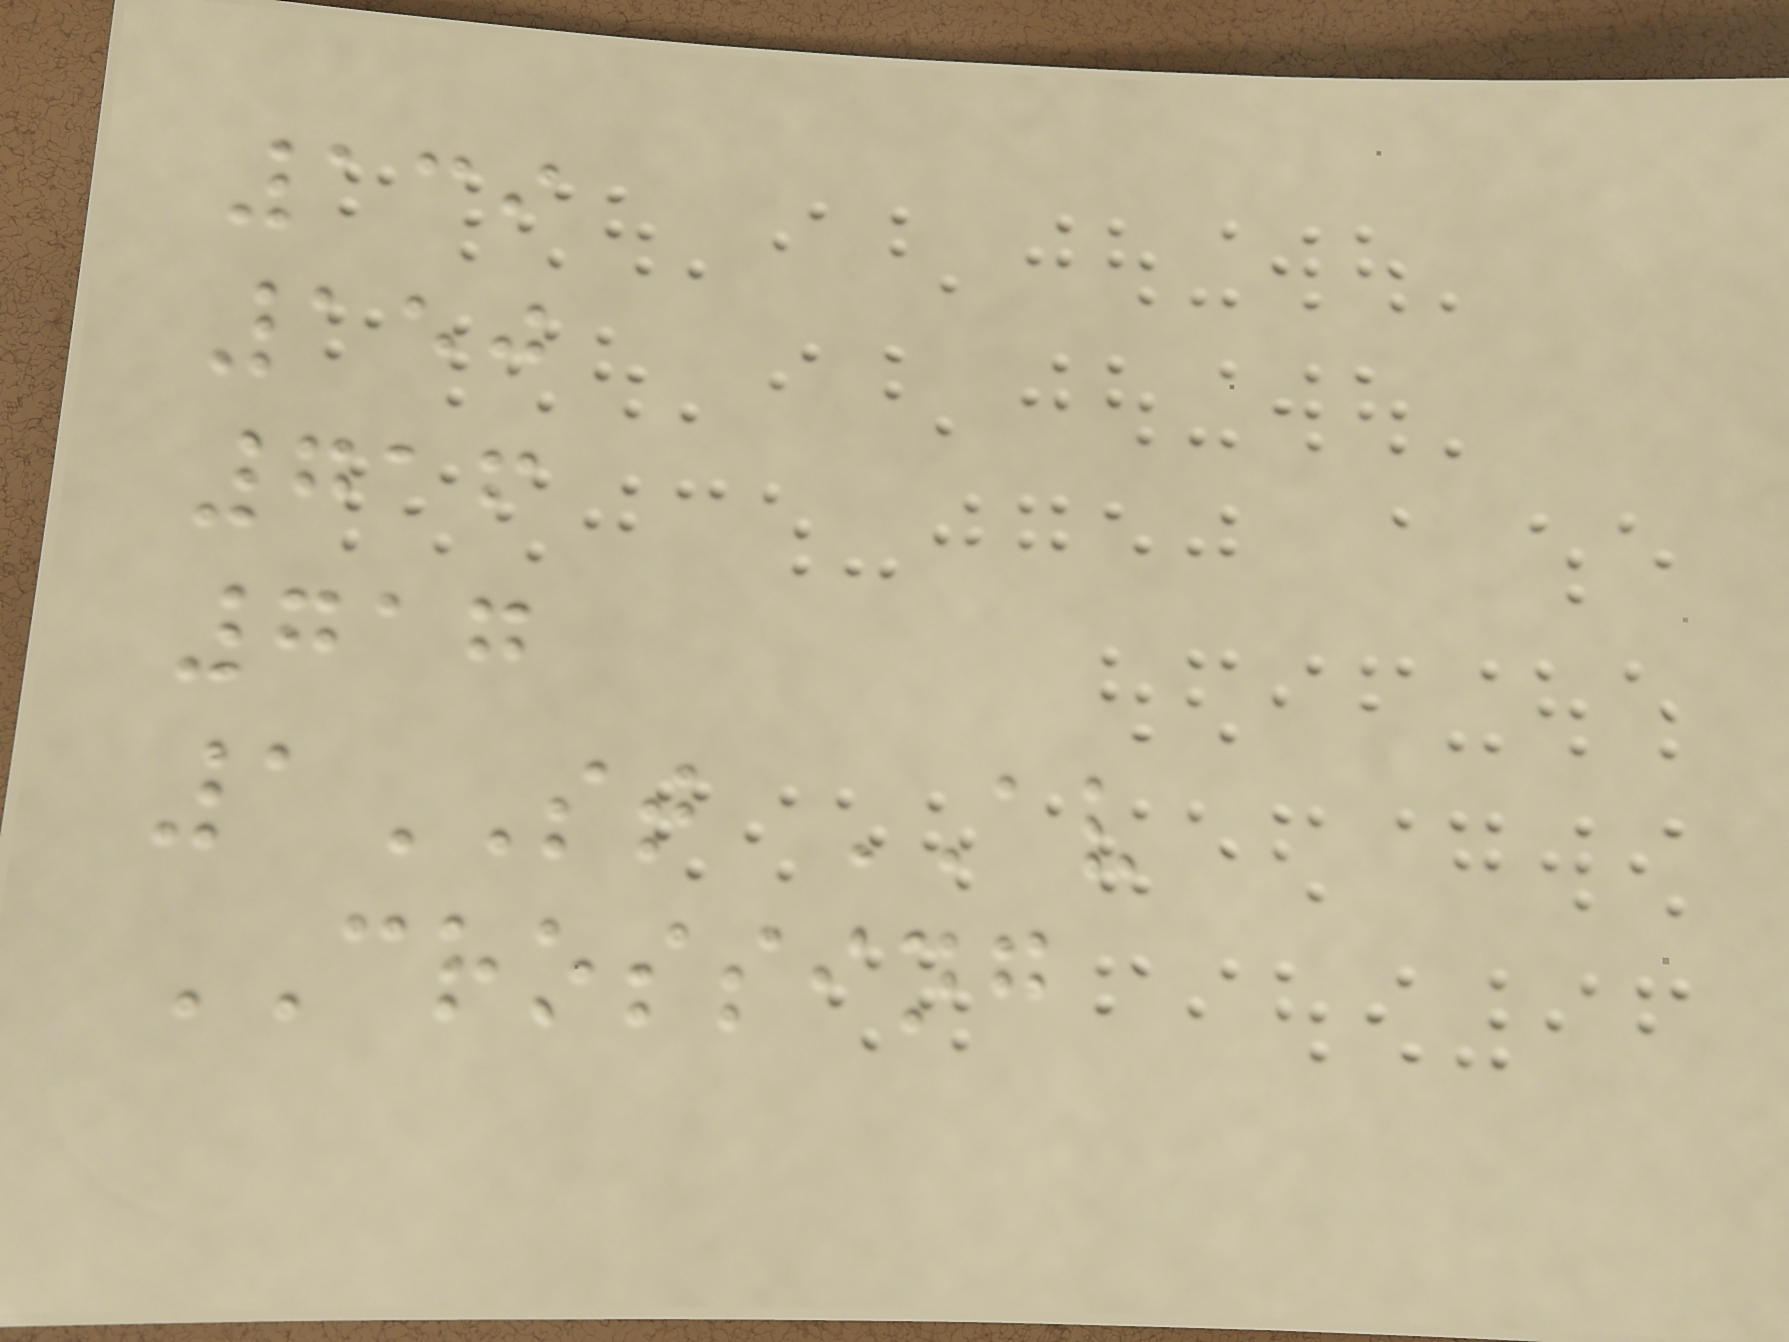139
150
716
717
1ST AV
CROSSING
